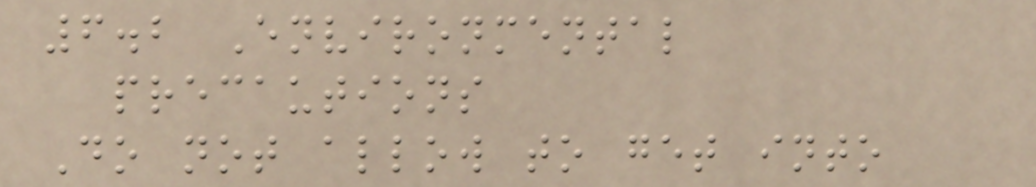6.2 Environmental
precautions
Do not allow to get into
